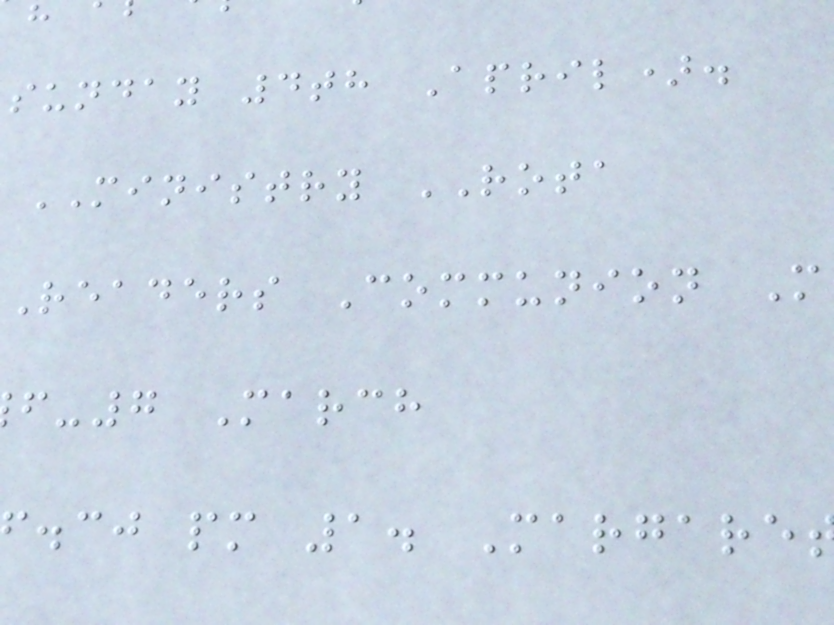sunday 4th April).
MINISTRY ROTA
Readers Communion M
-7 March
.cj pm 1. Margare
